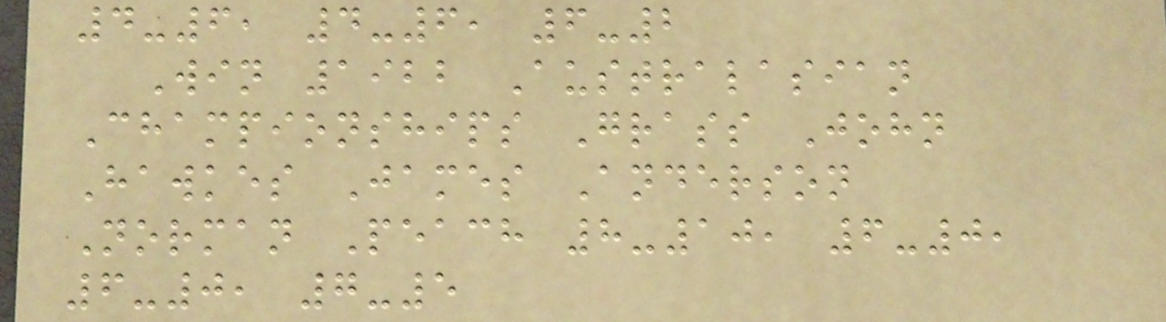4-6, 4-6, 6-2
Win 1922 Australasian
Championships Grass John
Hawkes James Anderson
Norman Peach 8-10, 6-0,
6-0, 7-5
